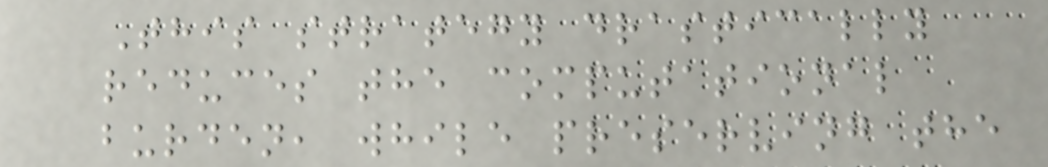This strategy drastically
reduces the computational
burden, while preserving the
